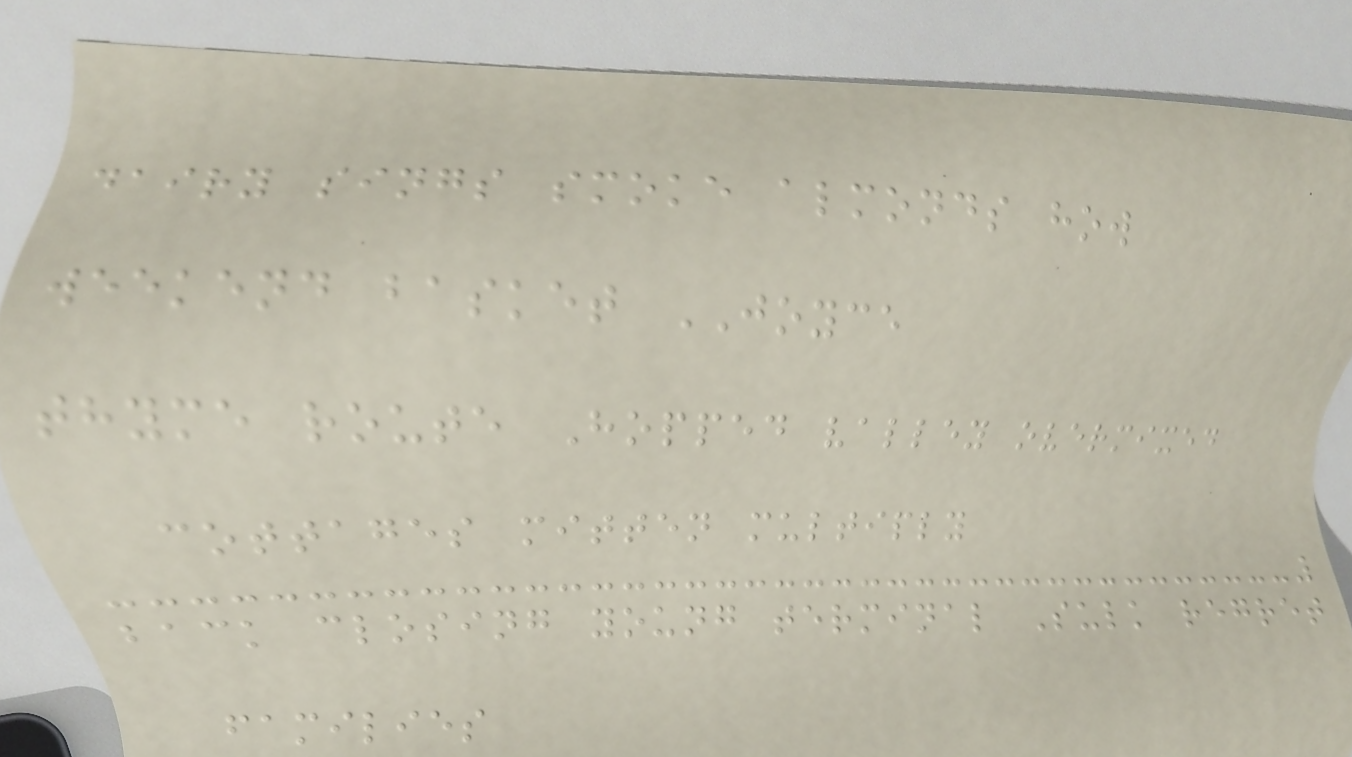dairy sings smoke almonds how
weekend basket JOYCE
thyme route Hopped valley overmixed
cottages mitten multiply
back closing young terminal Sulk regret
families
